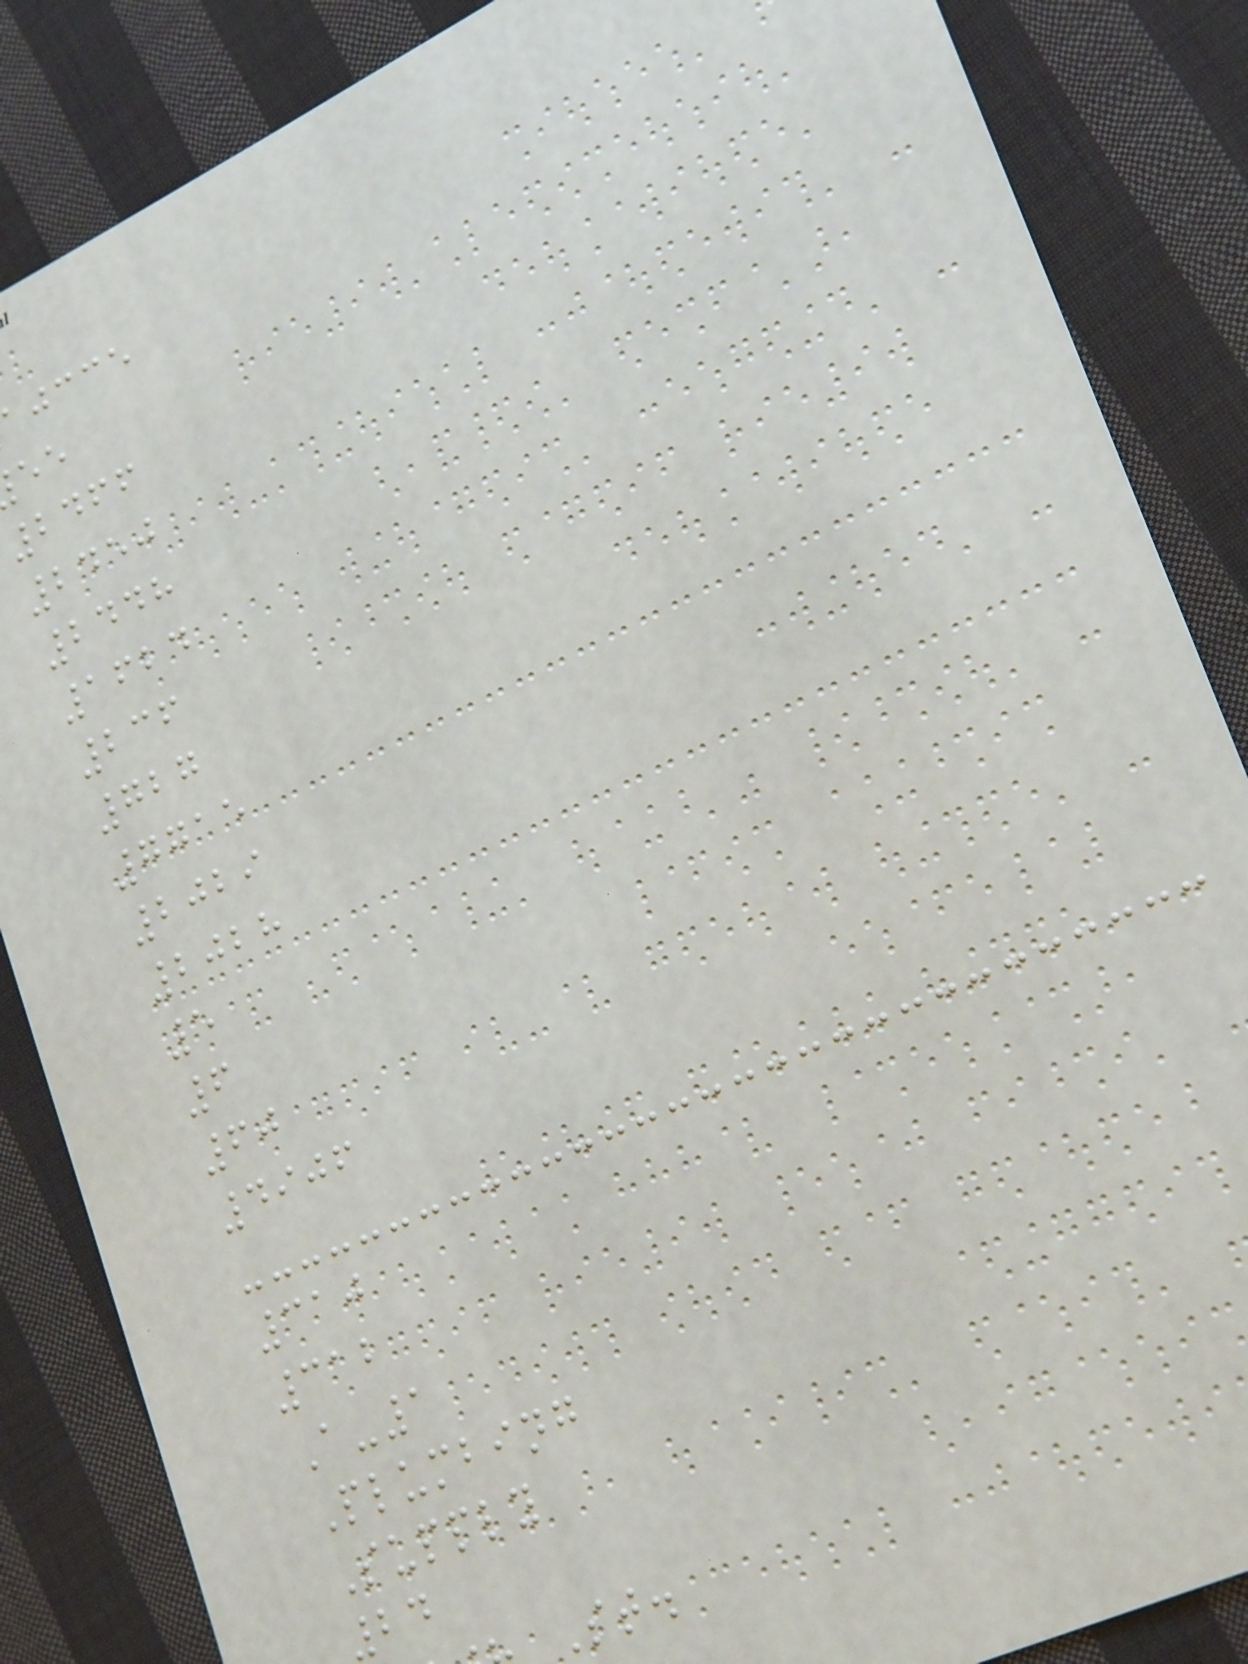jcce
2466
2450
2448
1624
236
727
7715
2029
2028
5
6
60
4906
310
312
A-1
Plumbing
Supply
24
St.
